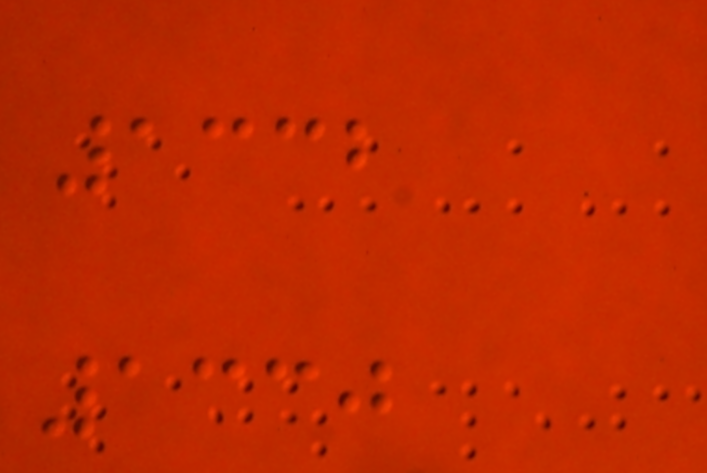1332
1330
